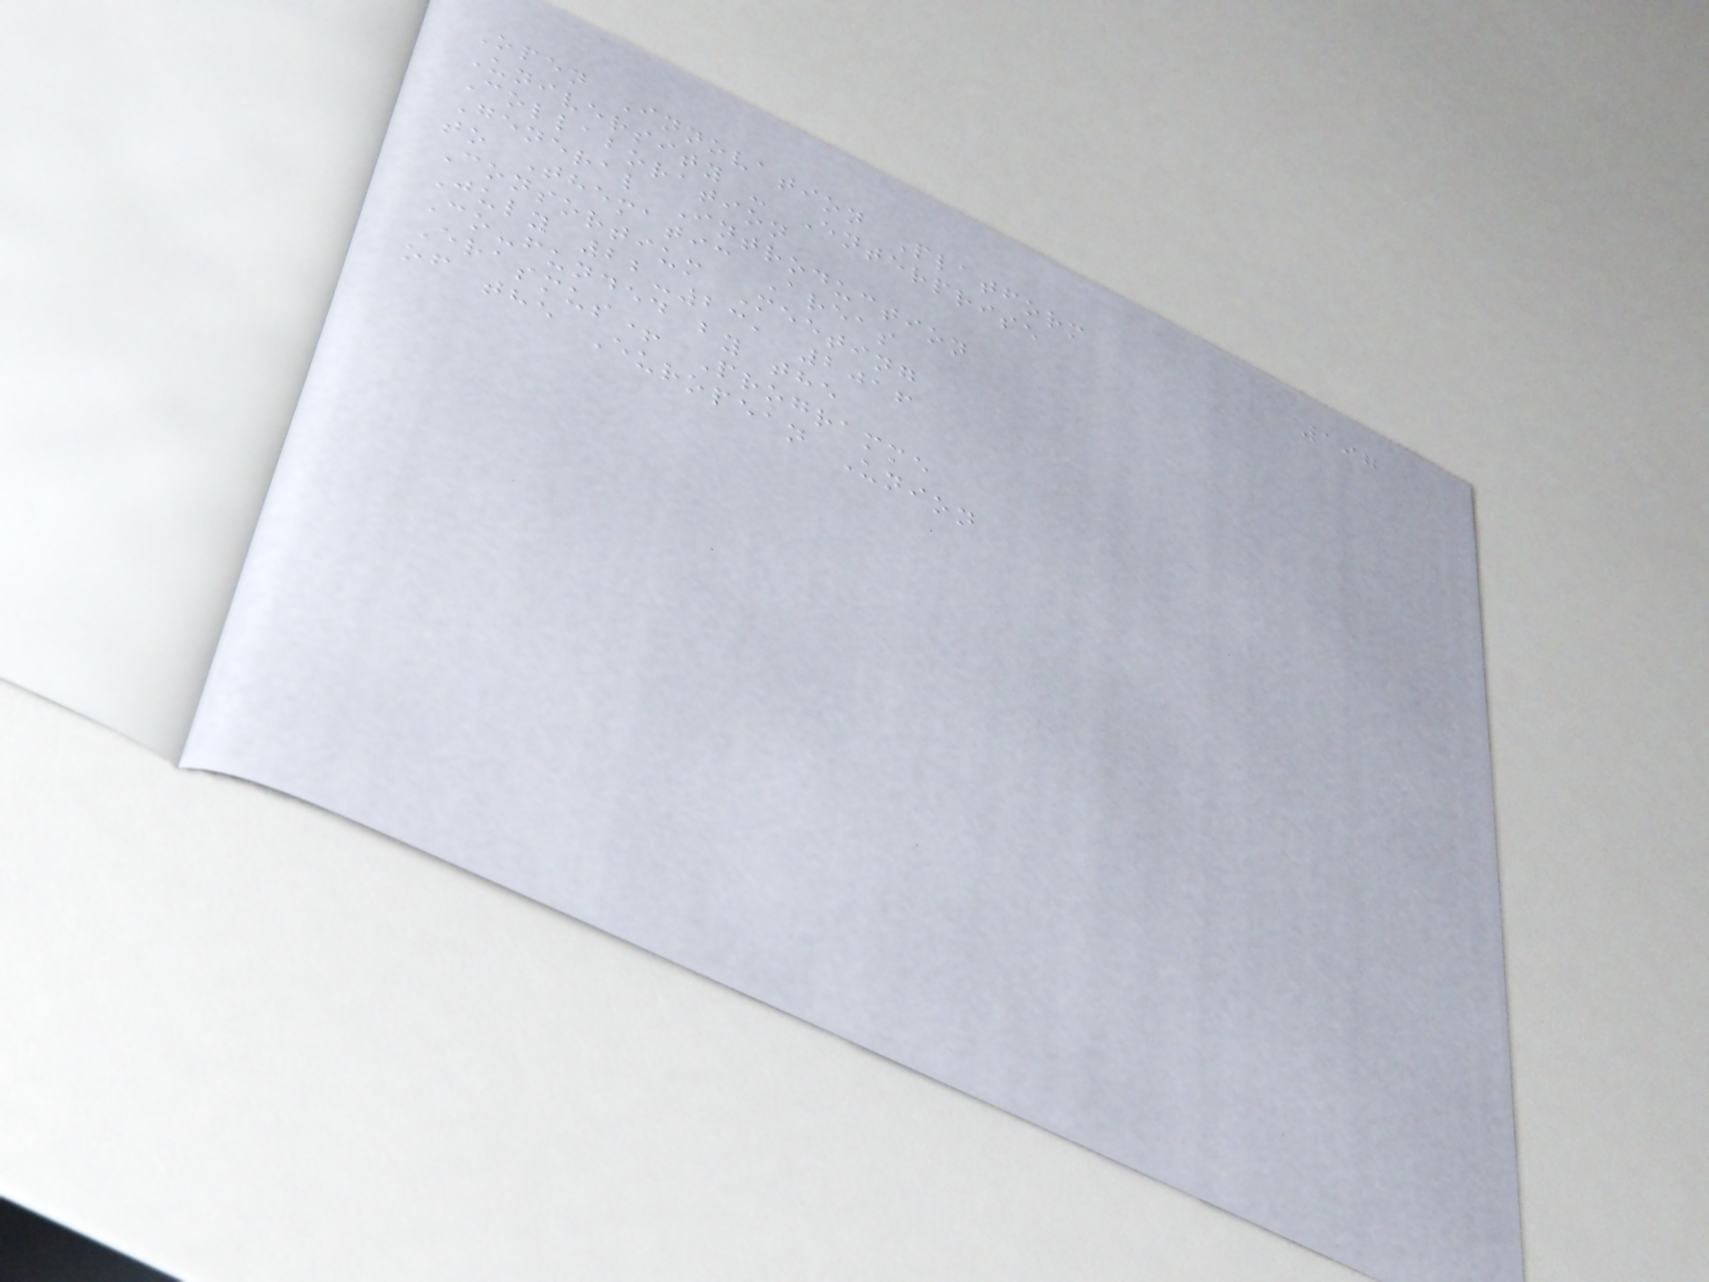197
Open Innovation Platform
University - Enterprise
Collaboration
General Introduction
to Thematic Areas
Consortium Meeting
July 22-23, 2016
Co-funded by the
Erasmus+ Programme
of the European Union
